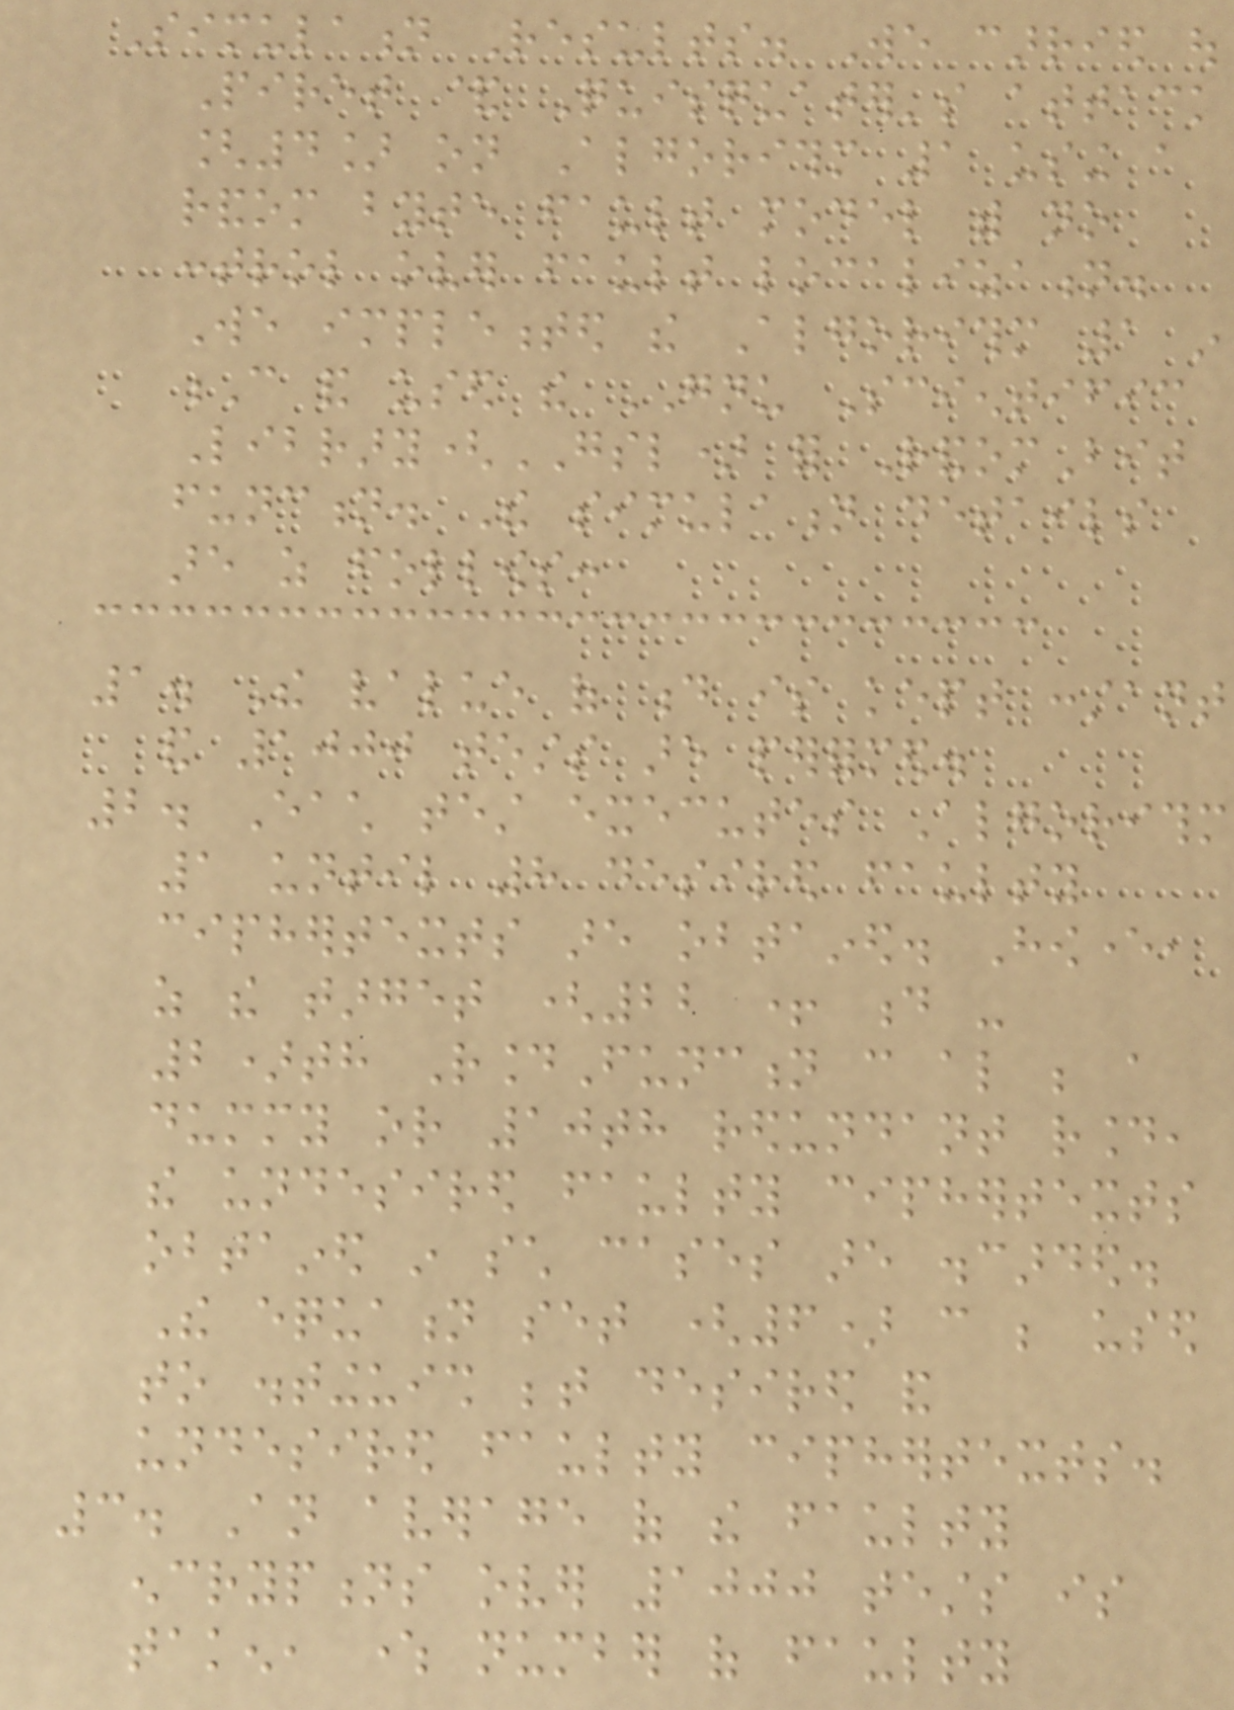Simulation Results. We carried out
Piret & Quisquater's attack
[4] on Algorithm 1 using a
random byte fault model with no
control over fault localization.
We implemented the Algorithm 1 in
C and used the GNU Scientific
Library(GSL) for RandomBit
function. The simulation details
are as follows:
1. The value of d is kept constant
and 1000 tests are performed.
2. Each test executes Algorithm
1 until 8 desired faulty
ciphertexts are obtained. However,
as the target (22 + d -
2)th RoundFunction can also be a
dummy or 10th redundant round,
the undesired faulty ciphertexts
obtained in such cases are discarded.
The equation set (6) can be used
to distinguish between desired and
undesired faulty ciphertexts.
3. An average of the faulty
encryptions over 1000 tests is
taken, where number of faulty
